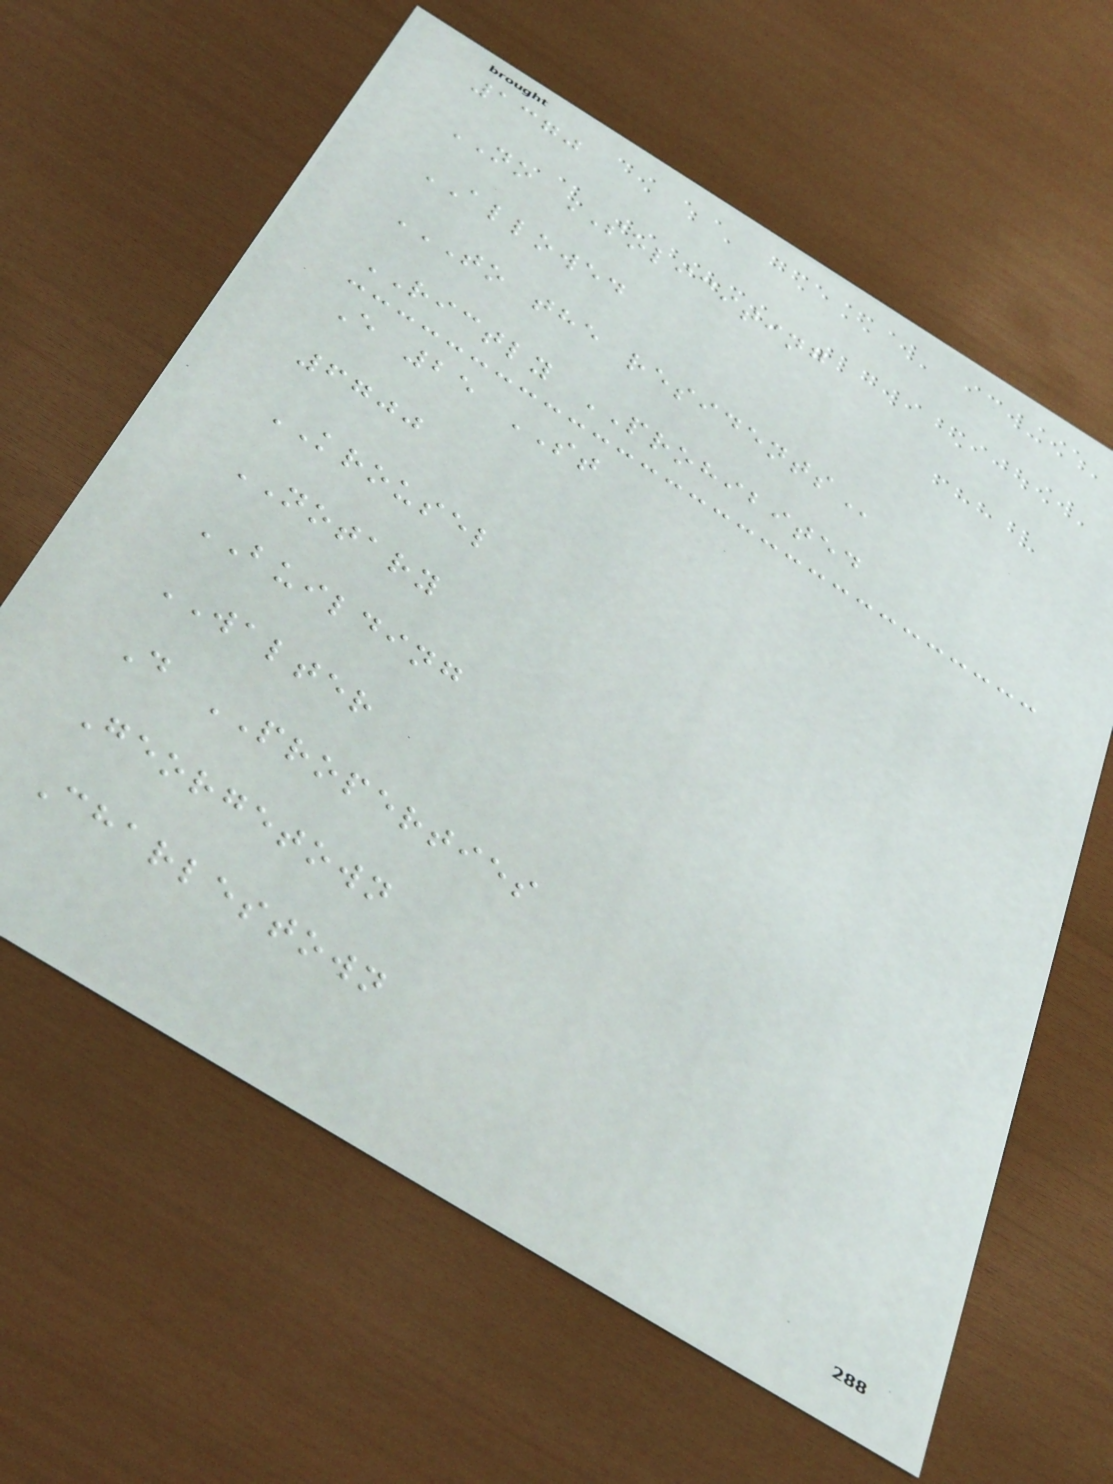1370
NO SOLICITING
ALLOWED
TO THE RESIDENTS
RICTLY PROHIBITED
E 25 ST
6700
KROUSEL
NOTARY
BUILDING
WALTER
D PROPERTIES
Georgetown
Charlestown
